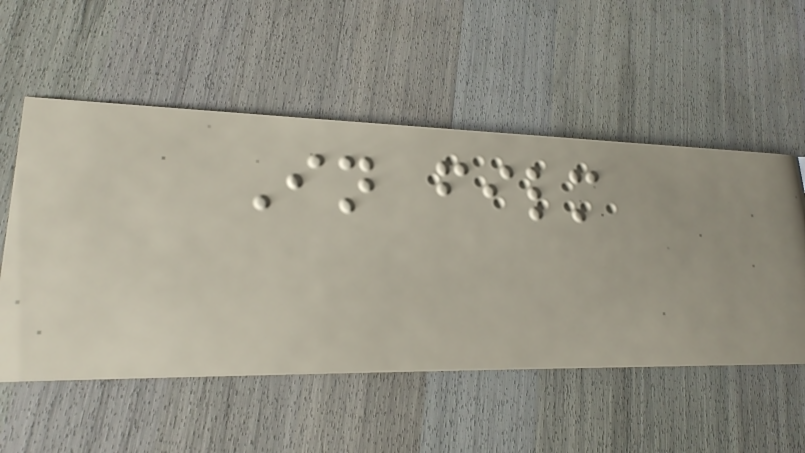In film
